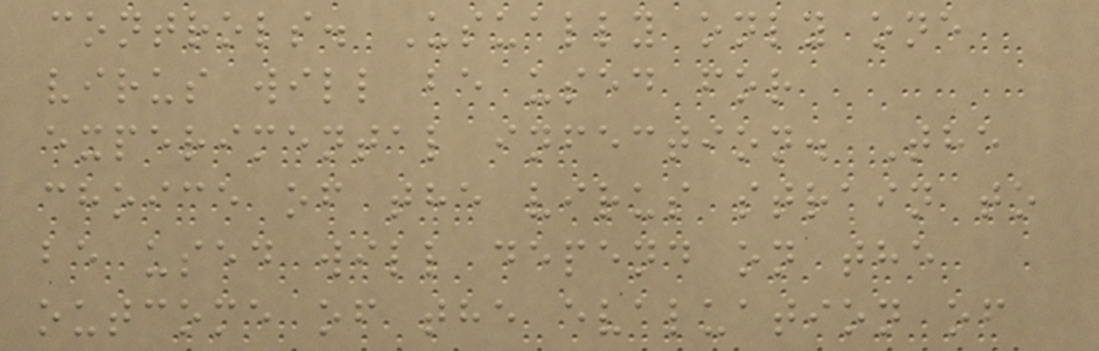controls. Usually only one
virus will be used for
experimental infection. The
choice of the virus strain to
be used will depend on the
outcome of the evaluation of
